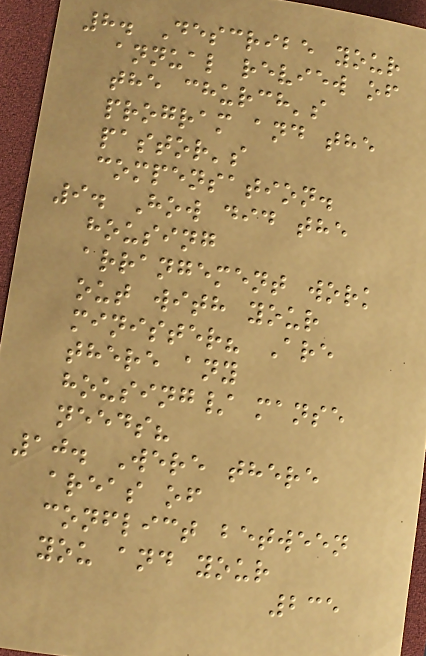8. Describe your
annual review of
the church's
program and the
pastor's
compensation.
9. How did the
housing
arrangement work
out with your
minister? Are
there any
housing/ manse
needs?
10. Were there
areas of
conflict between
you and your
235
